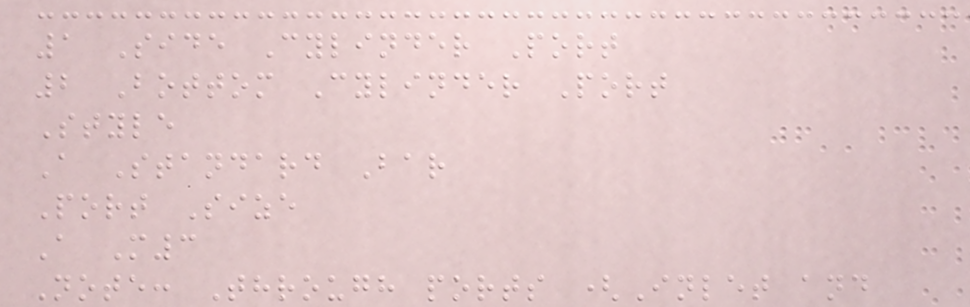1 Side Cylinder Port
2 Bottom Cylinder Port
Style
A Standard Bar
Port Size
A M3
Note: Through ports (Inlet and
